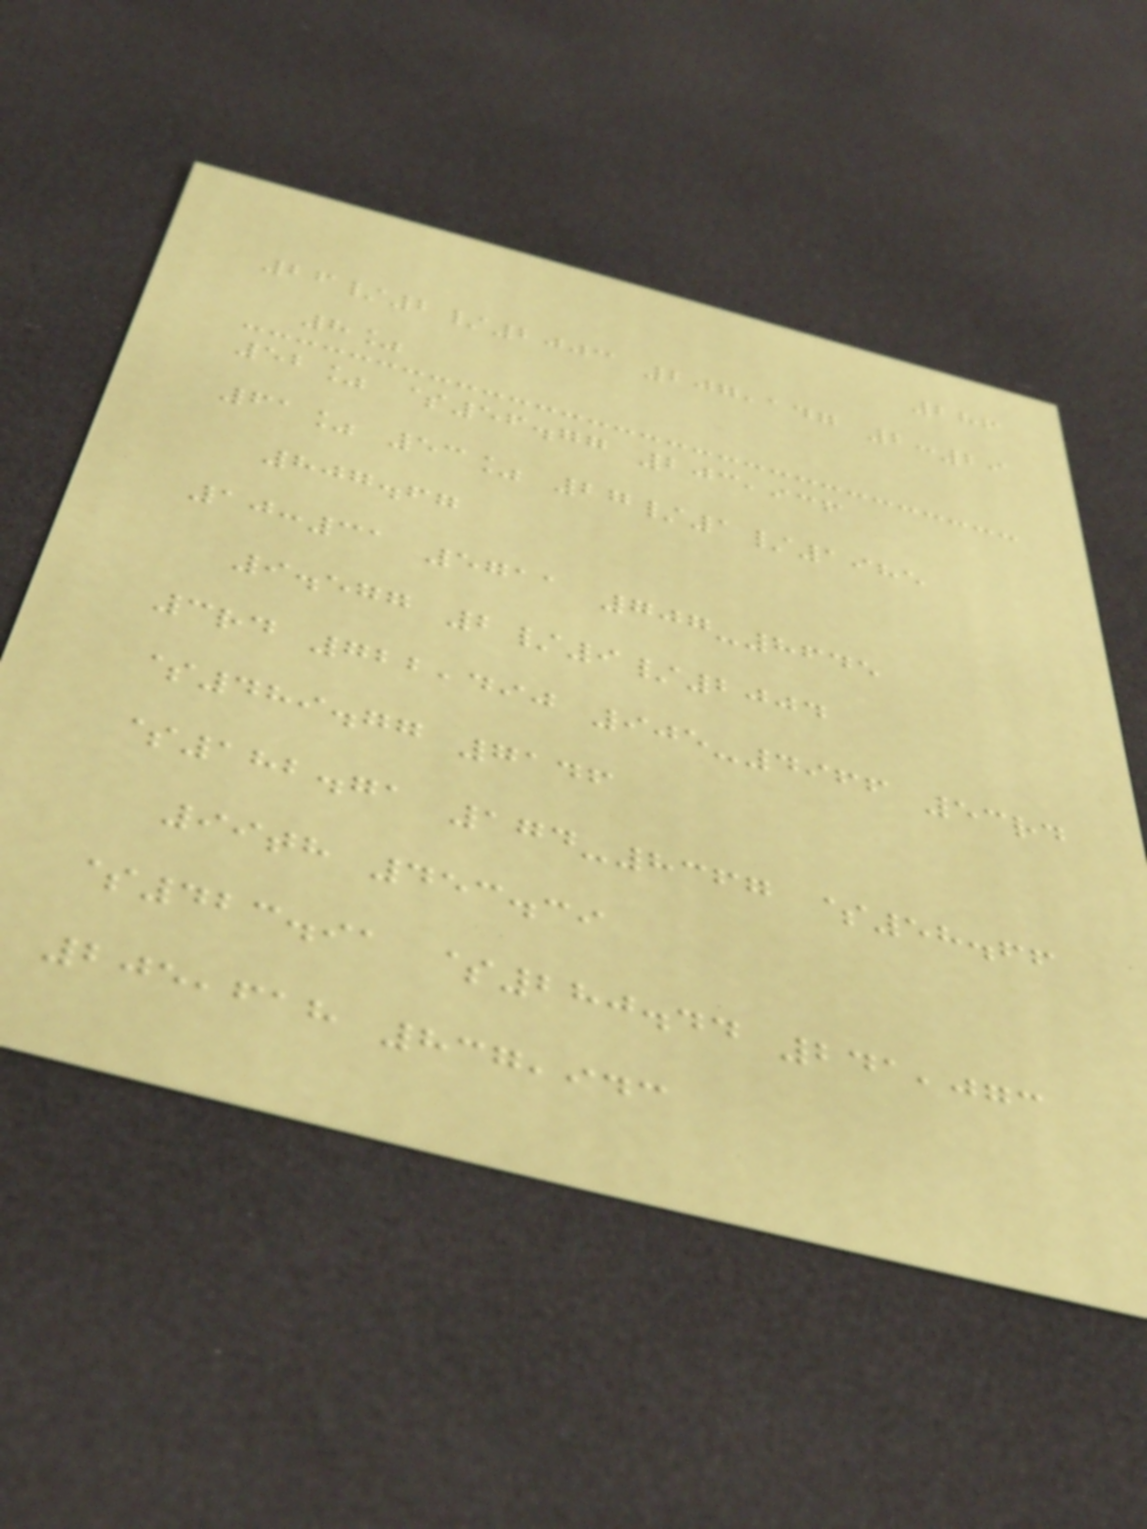286
26/2/2003 207,147 2:29
8%
52% $56.77 203,936
61% 53% 27/1/1985
807.67
10:31 5711 707-8645
9.577 2/9/2004
3rd 722,490 905-4966 53rd
$489.77 7146
$182.71 174-8367 $58.66
99th 453.39
$423.91 $280.44 241,073
205,618 837,943
